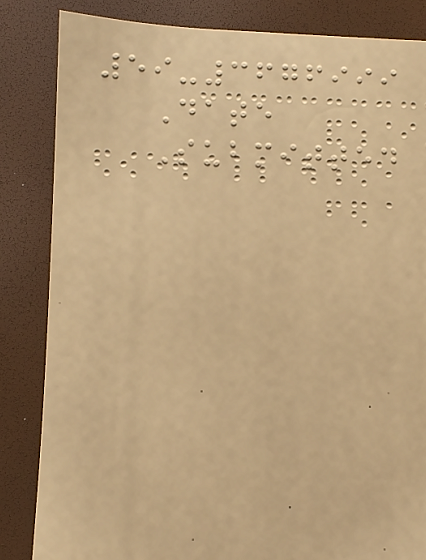59-3676999
Date
Submitted
